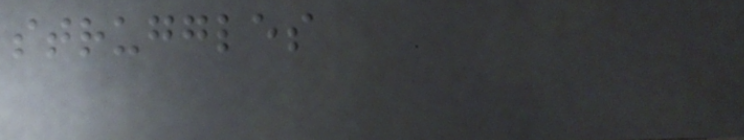struggles
